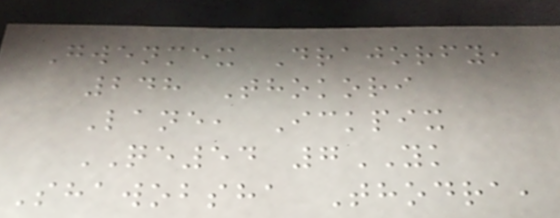Gwenmex Drajorfy,
248 Thokori
Lane, Ickpix
QE54 7YK
Shawobsha Thodra,
